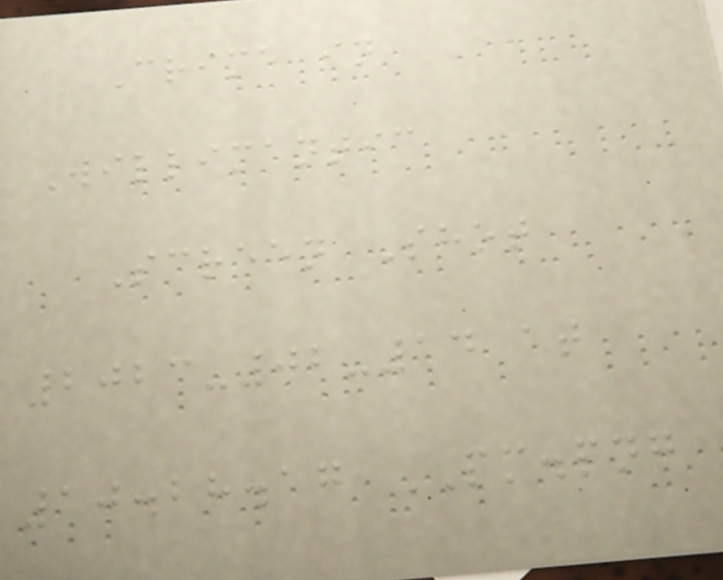Crime in
Willimantic
Screen Shot
2023-02-14 at
10.28.17 PM.png
